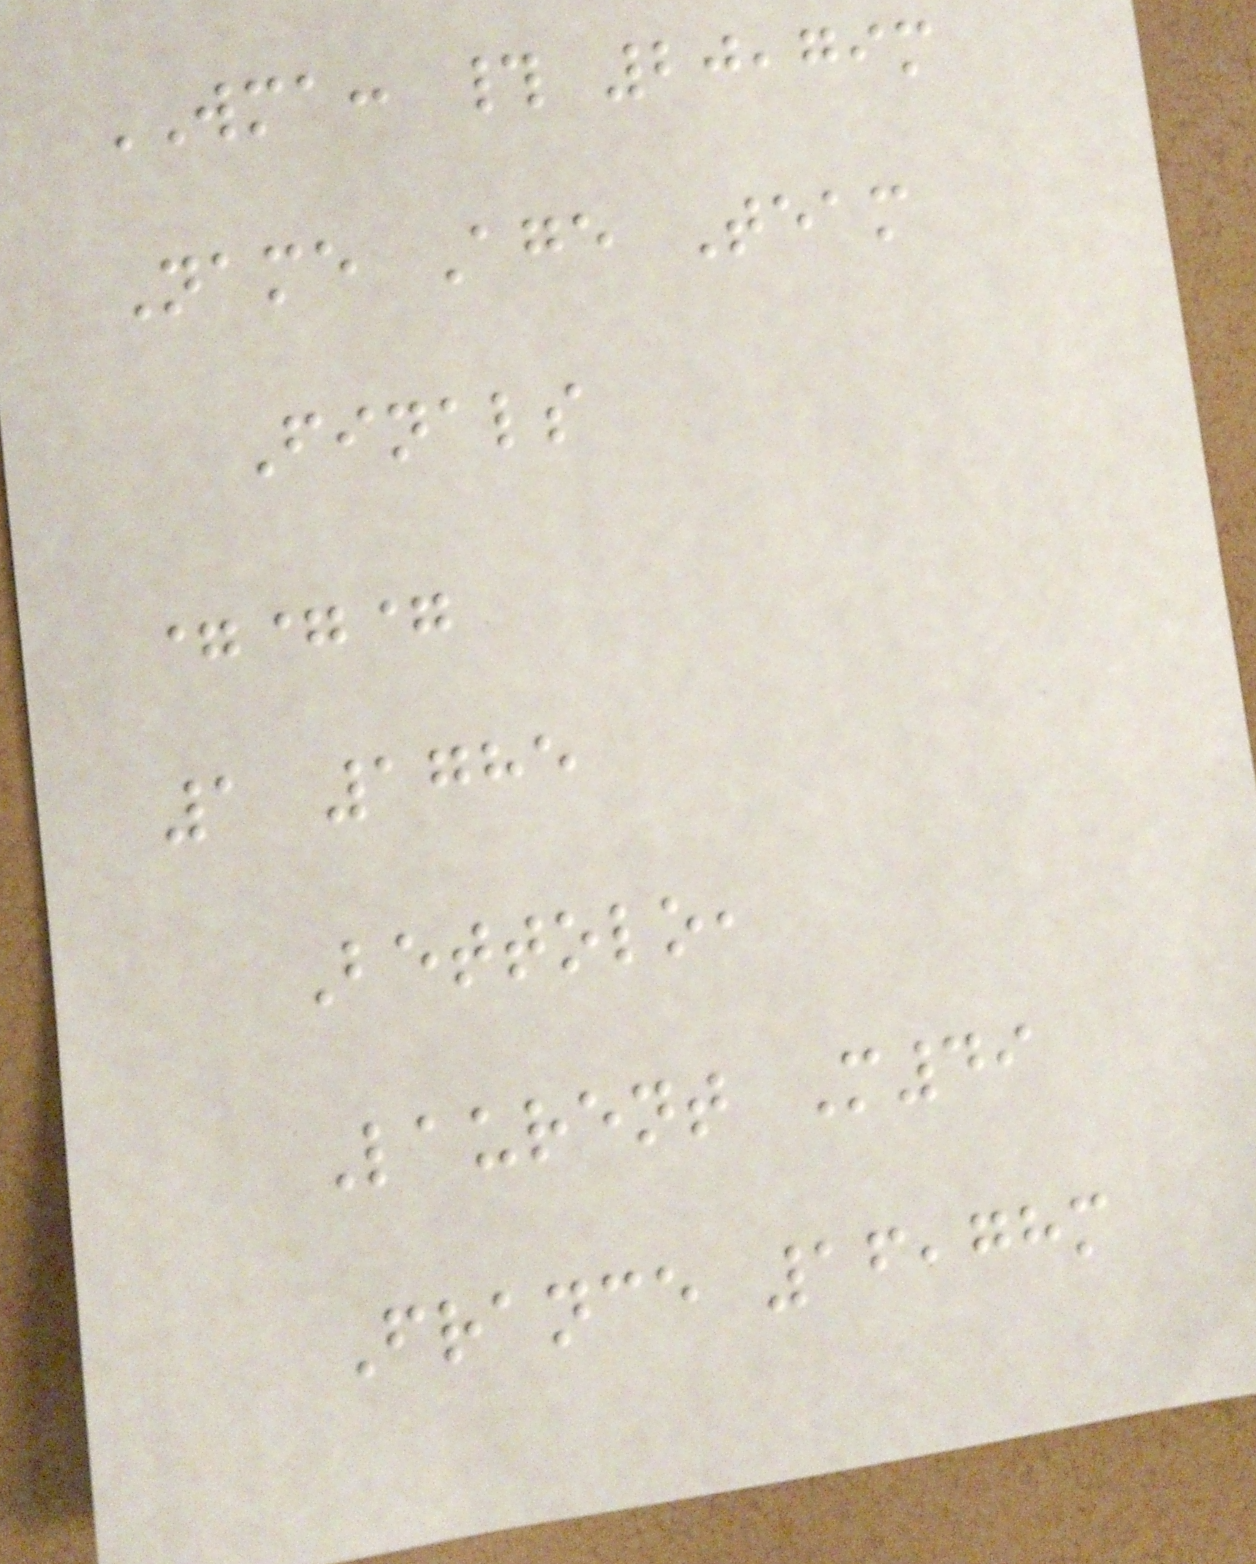WMA: # 20,79m
Name Age Team
Finals
===
1 1785
Bettolo,
Laurent M49
France 16,78m
